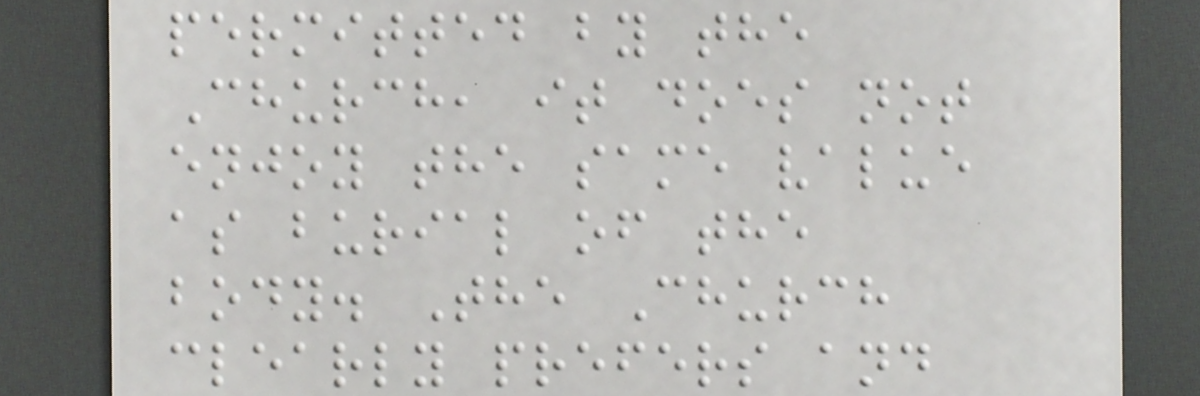permitted by the
Church, it does not
enjoy the same value
as burial of the
body. The Church
clearly prefers and
